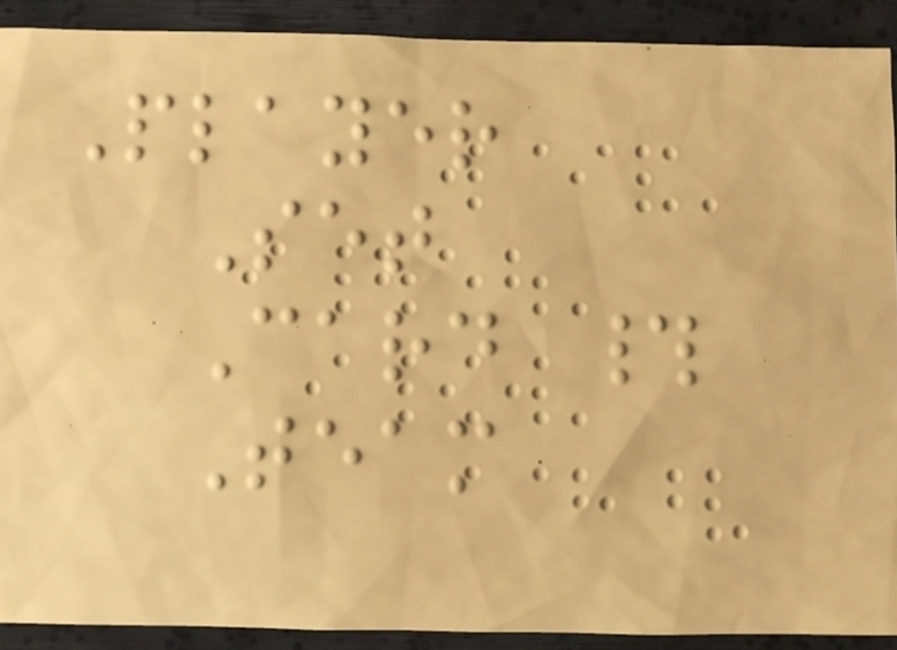Player
Set
Card #
Team
